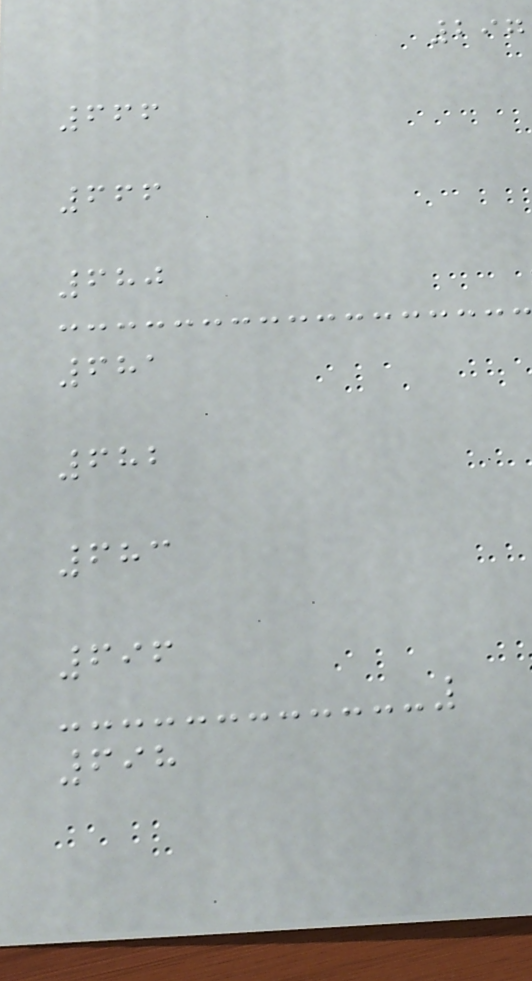297
666
666
680
681
682
683
696
698
